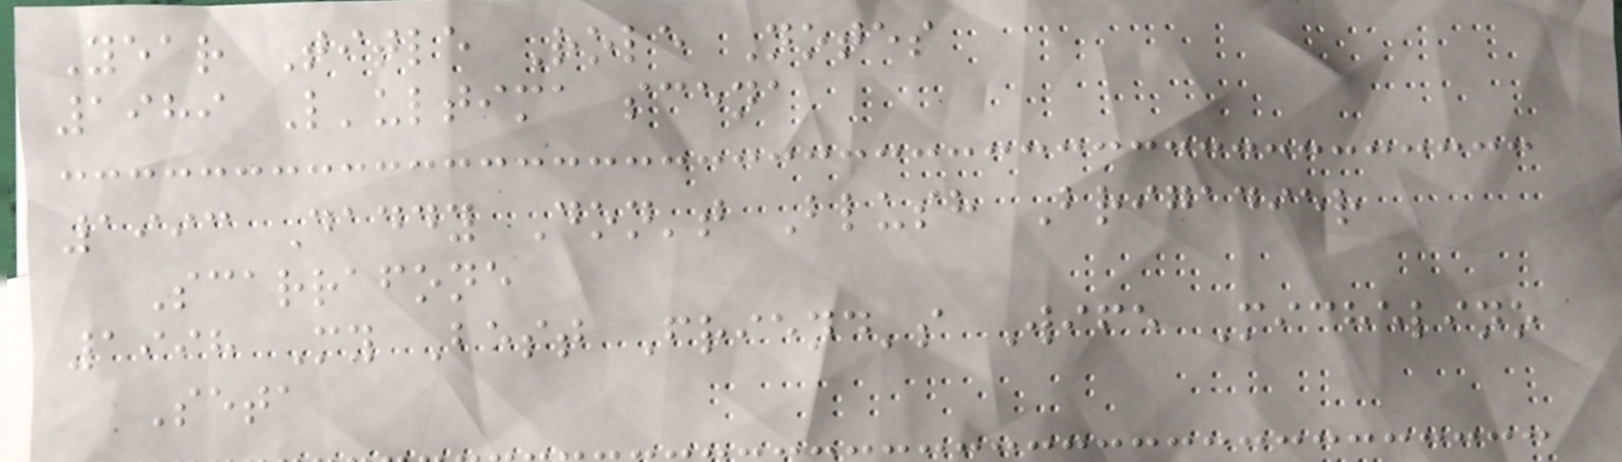Year Title Role Notes
1989 L'ultima scena
1993 Daddy Don't Blush Brigadier
Scarrafone
1998 My Best Friend's Wife Michelino
Seta
